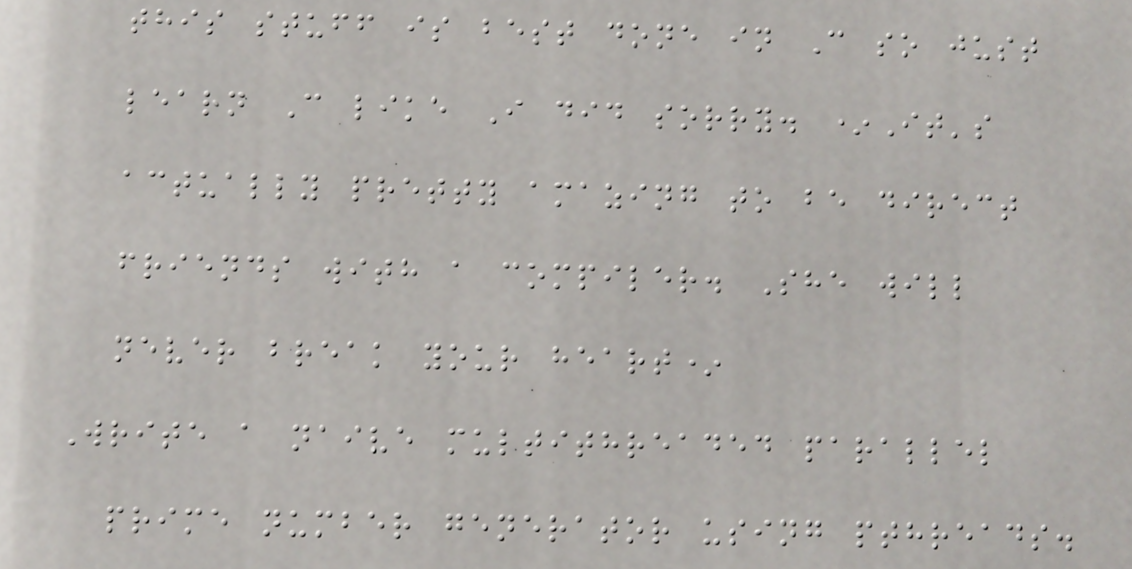this stuff is best done in C so just
learn C like I did sorry. *It's
actually pretty amazing to be direct
friends with a compiler. She will
never break your heart*
Write a naive multithreaded parallel
prime number generator using pthreads.
